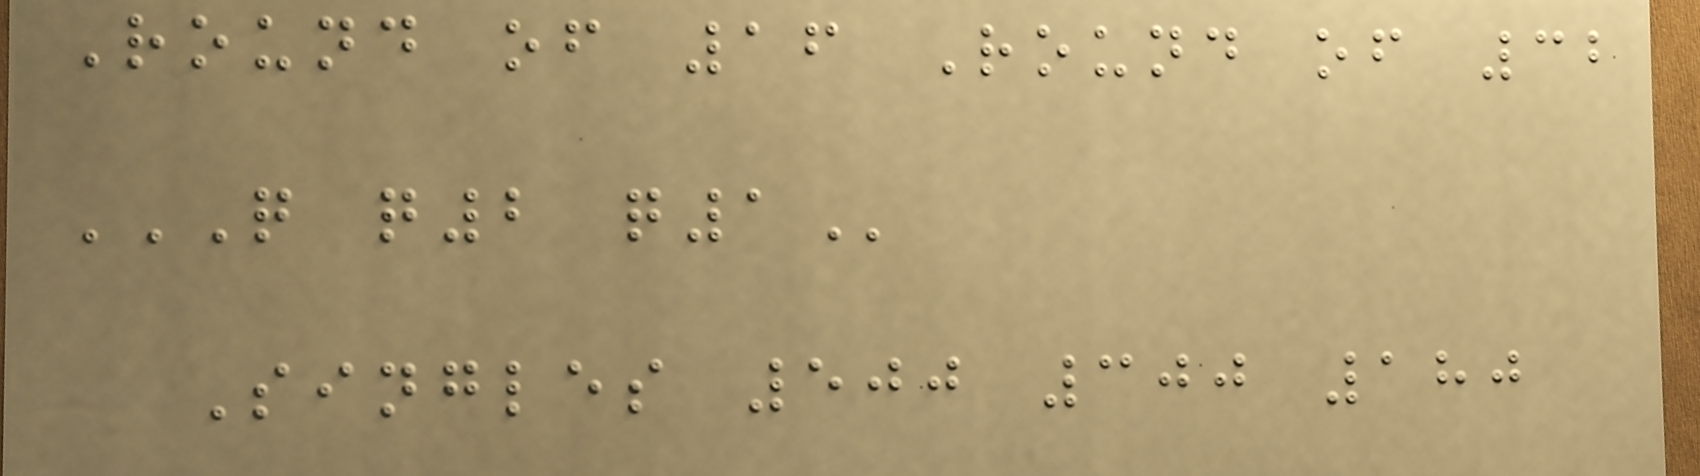Round of 16 Round of 32
Q Q2 Q1
Singles 500 300 180
